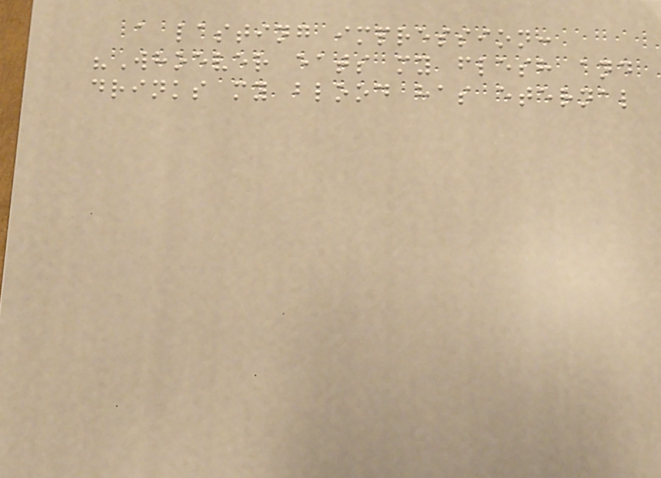a lasting impression:
"Whoever eats my flesh and
drinks my blood has eternal
